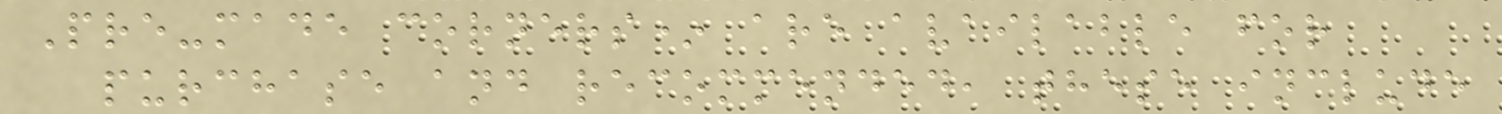Pre-made corners* are available for
purchase and recommended, these include
